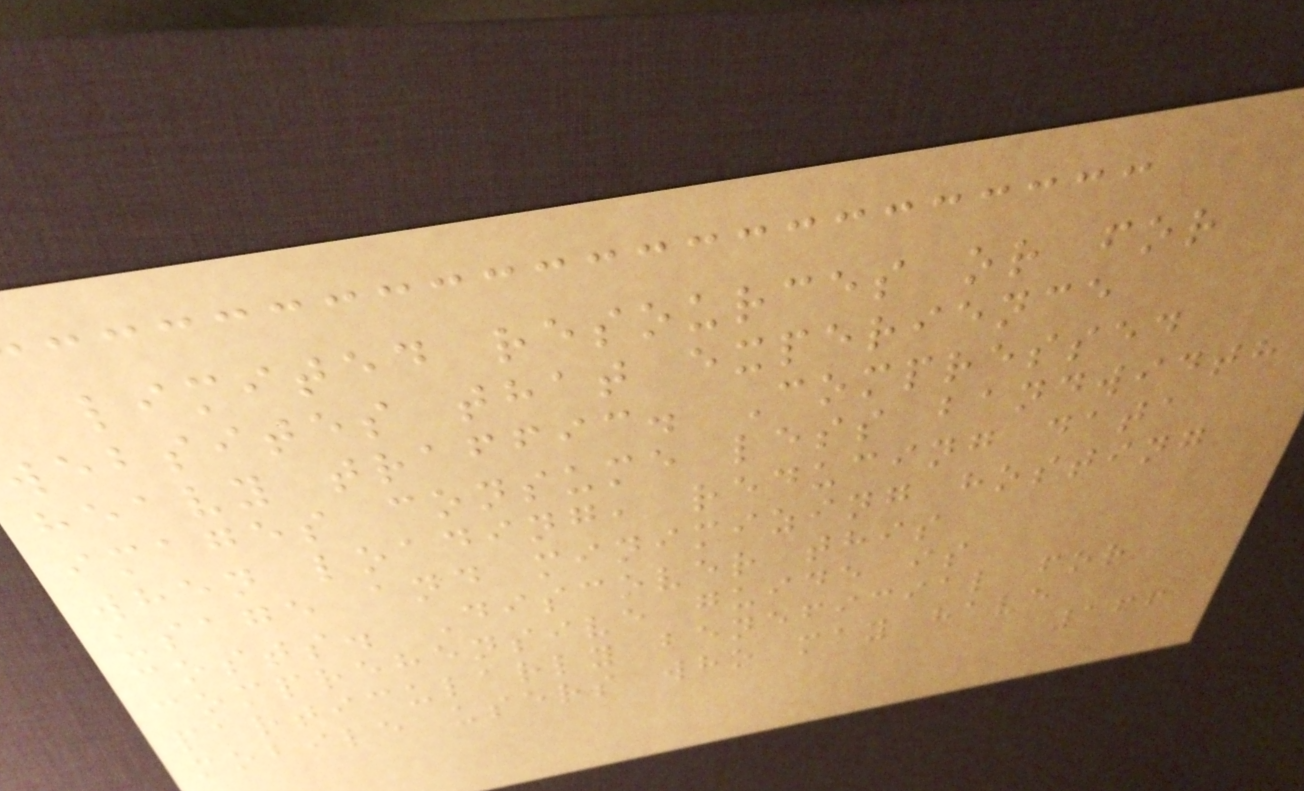limited resources or for
websites that experience
heavy traffic. Compressed
images consume less bandwidth
when loading, reducing data
usage and minimizing hosting
costs. Discover this
comprehensive guide is
particularly beneficial for
mobile users who may have
166
